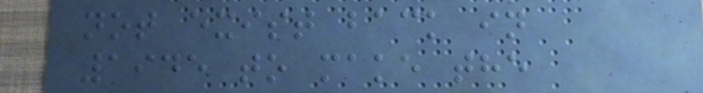not exist back in
1945 to make the
